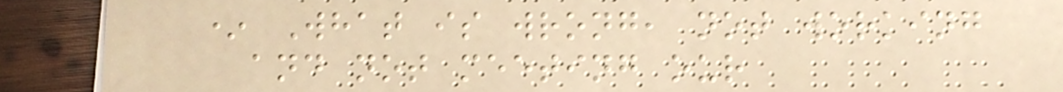* What is wrong, not working
and not meeting our
